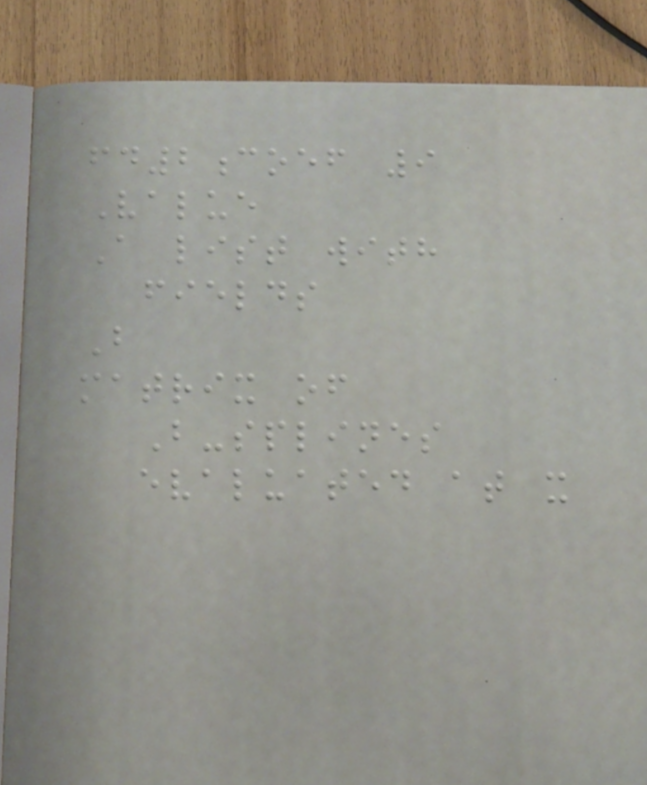fd2coef 9
Value
A list with
fields
B
matrix of
B-splines
evaluated at x
